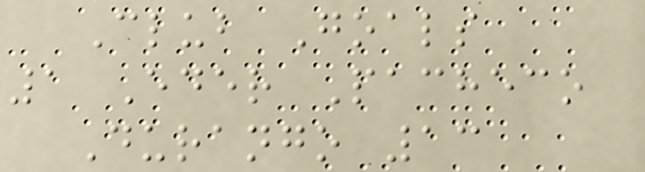Club Goals
1 Eder Pacheco
Durango 13
